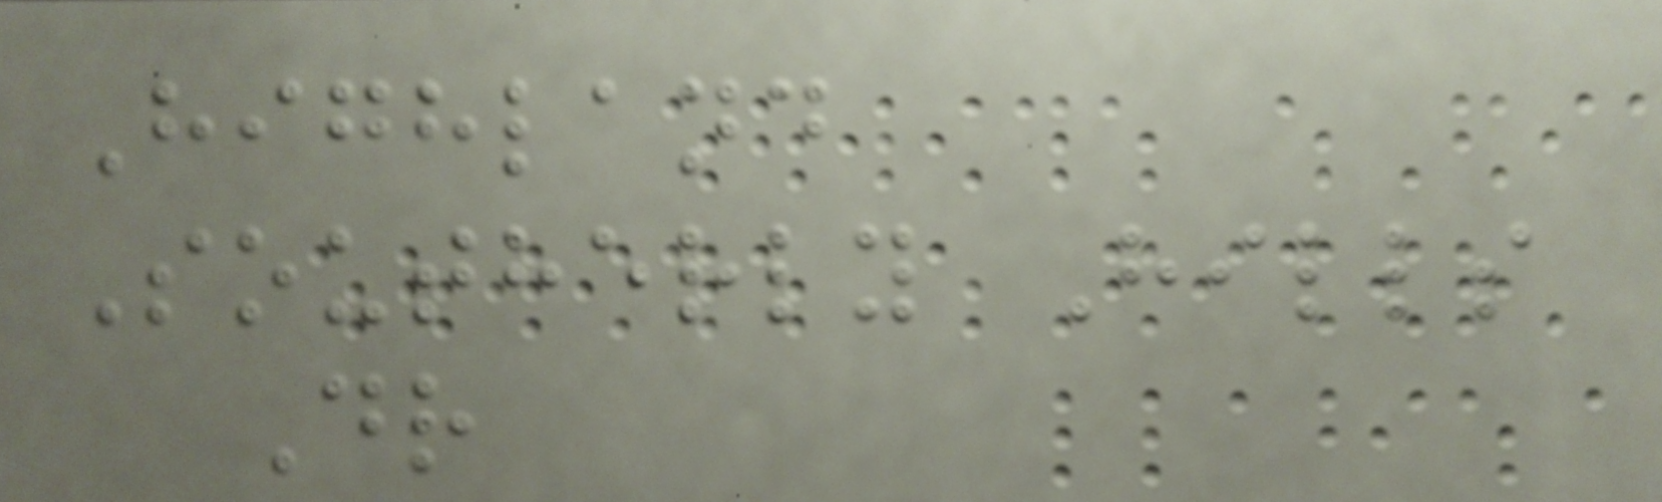Highland
Southerly Hills
Dr
